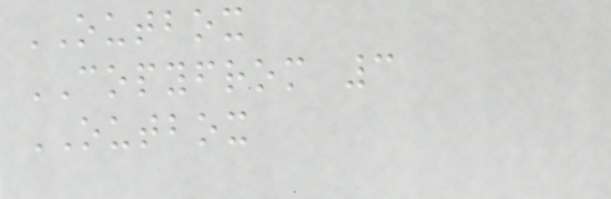OUTBOX
COPYFROM 3
OUTBOX
